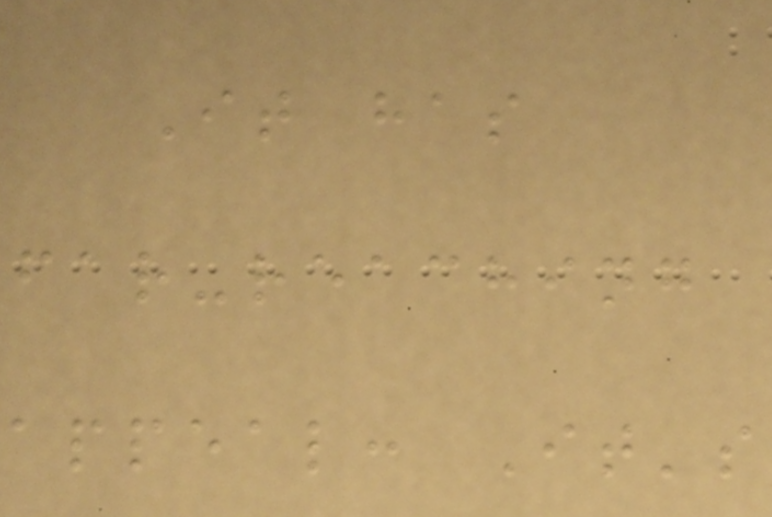It has
far-reaching
appeal: It's
